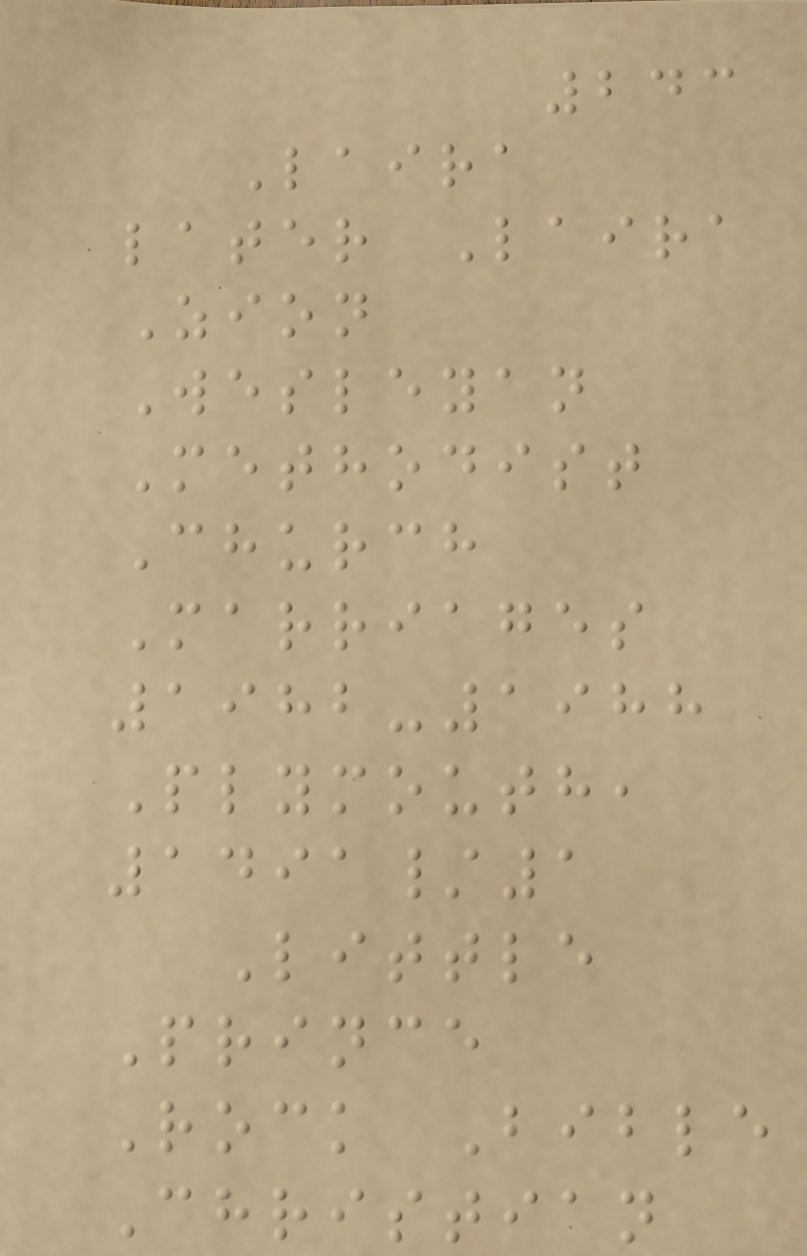243
Laira
later Laira
Zion
Wesleyan
Methodist
Church
Marriages
1982-1988
Plymouth,
1491/1
Little
Prince
Rock Bible
Christian
